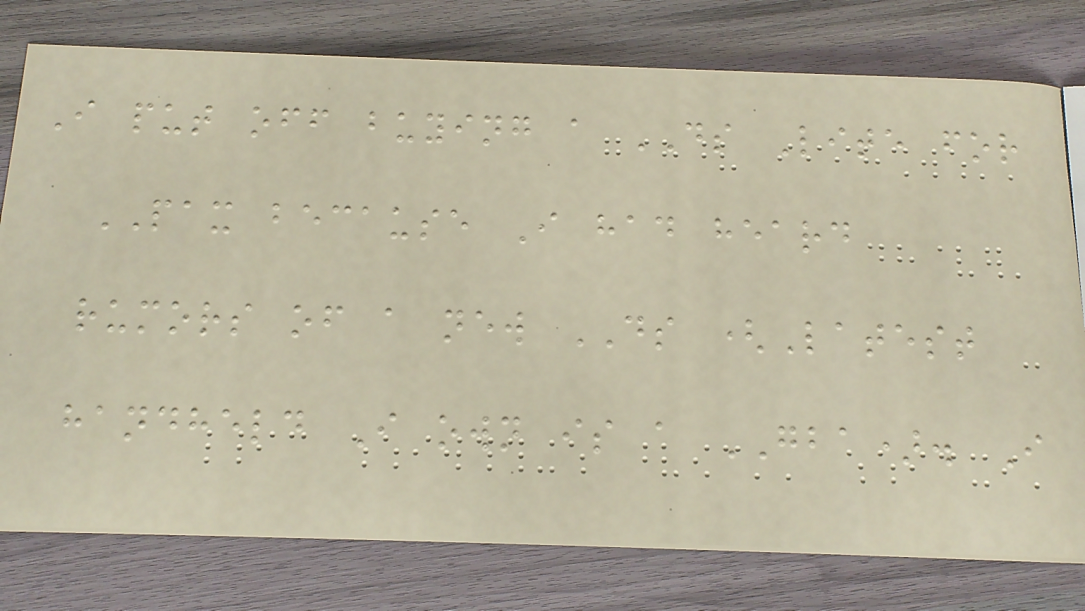I put off buying a DS Lite for
PAX because I had heard
rumors of a new DS (Latest
handheld I own is a GBA). I
